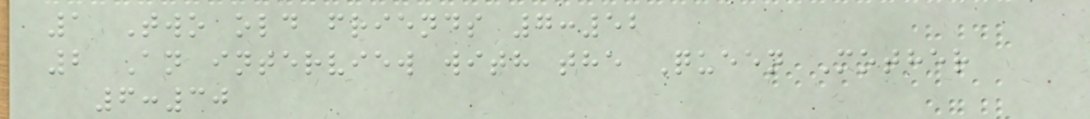1 Two old friends 7:52
2 An interview with the Queen Mother
6:30
